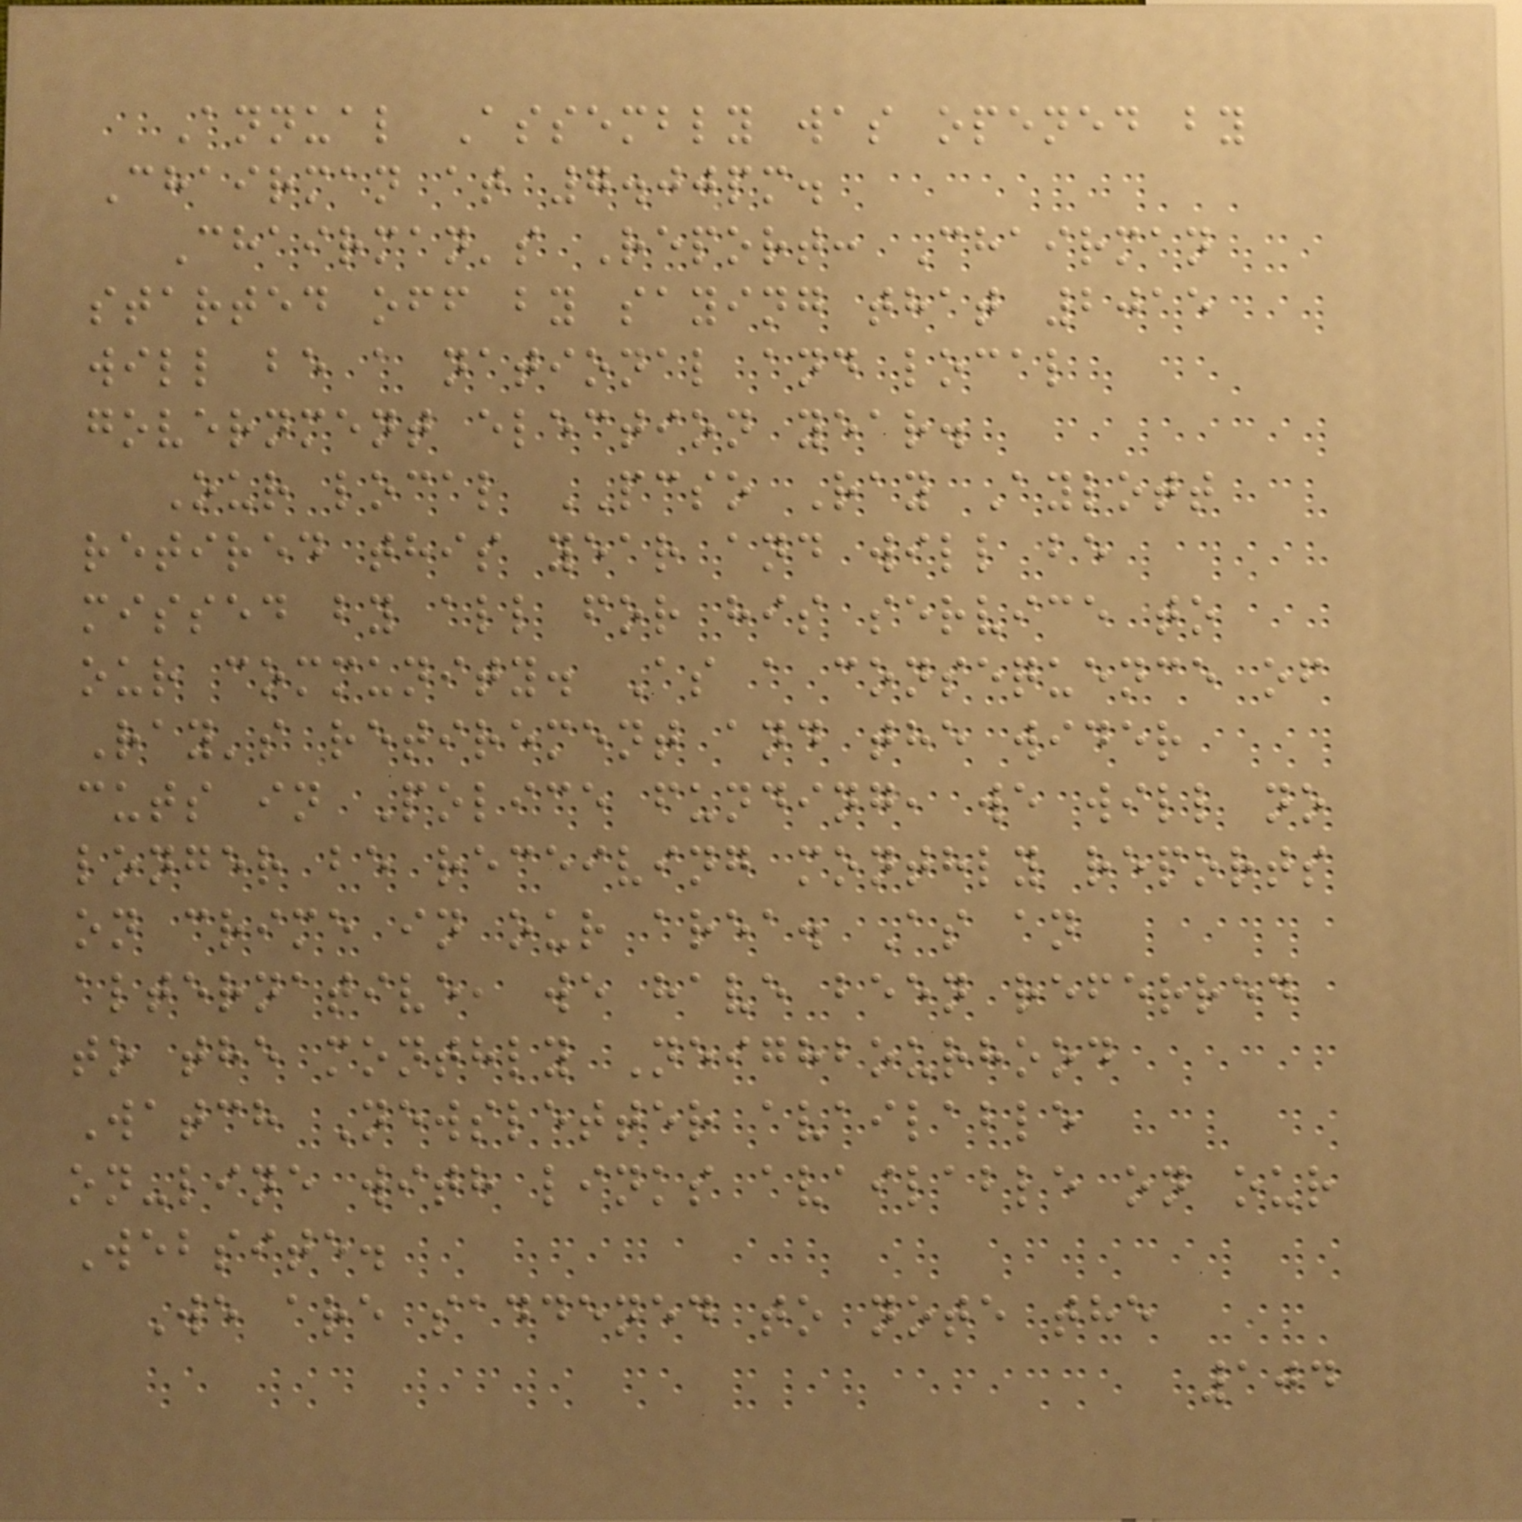Annual Assembly was opened by
Chairman at 7.00pm.
Chairman's Report: Chairman
started off by saying that 2015
will be a national and local
government election year.
Our local PCSO Ray Aylott
retired this year and will be
missed by all for his service to
our community. As a consequence of
Ray's retirement and the wider
cuts in Police funding, we will no
longer be receiving monthly reports
on crime in our area. As an
alternative, we have been referred
to the monthly Neighbourhood
Watch Newsletter available
on-line with links available on our
Website.
We are saddened to note the
104
